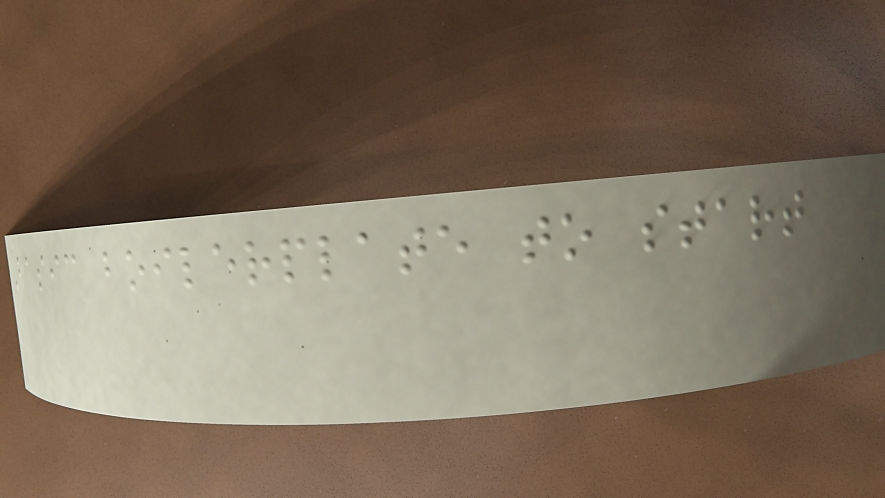Basic boilerplate to start
